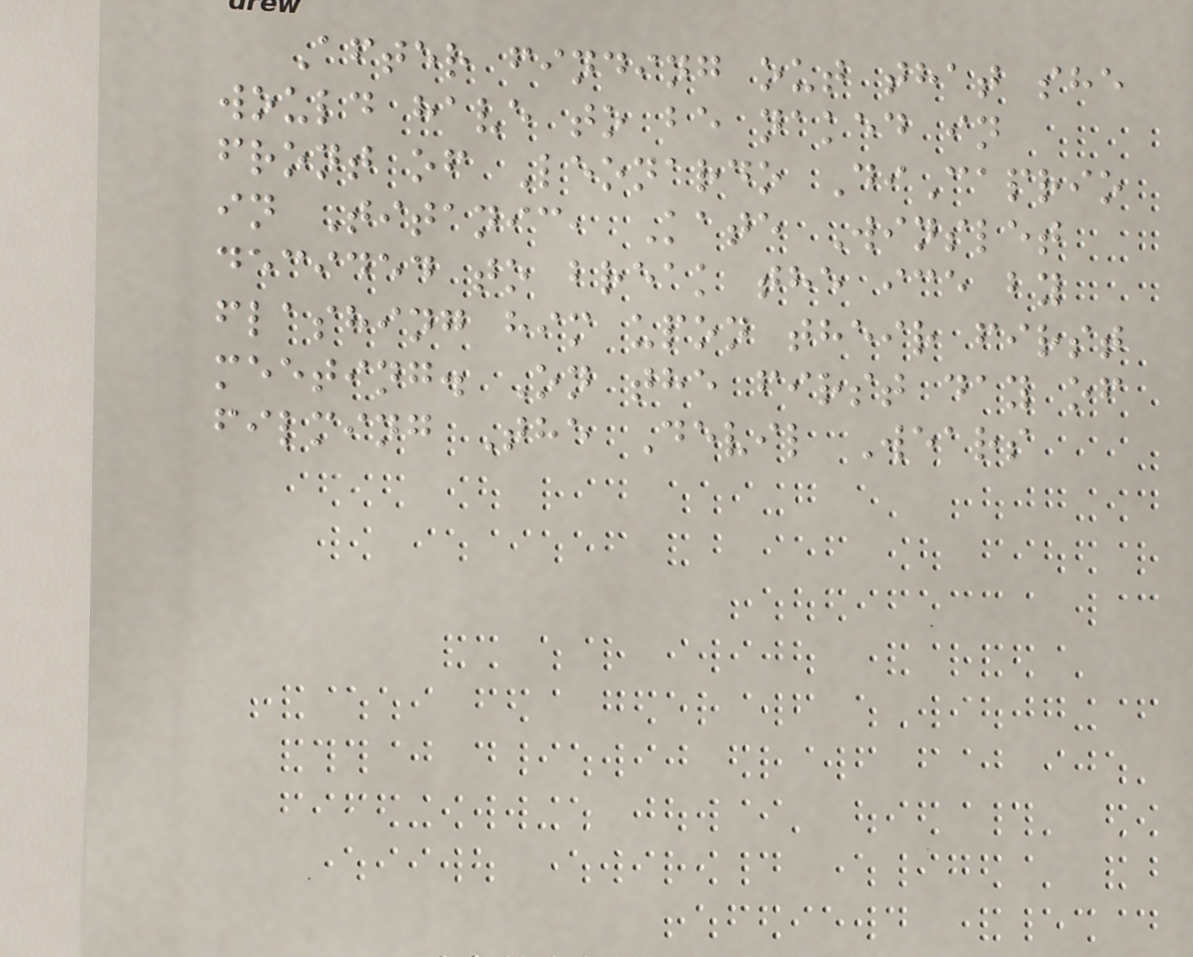After finding out that she
would have to be naked in
front of Leonardo DiCaprio
in Titanic, Kate Winslet
decided to break the ice by
flashing him upon their first
meeting. On the first day of
filming The Devil Wears
